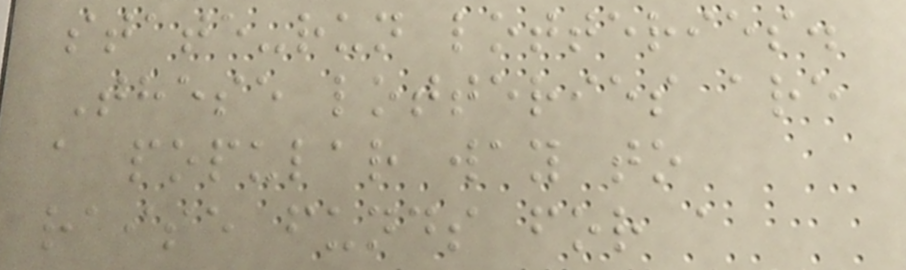state-run lotteries.
These lotteries are
a popular way to
raise funds for a
